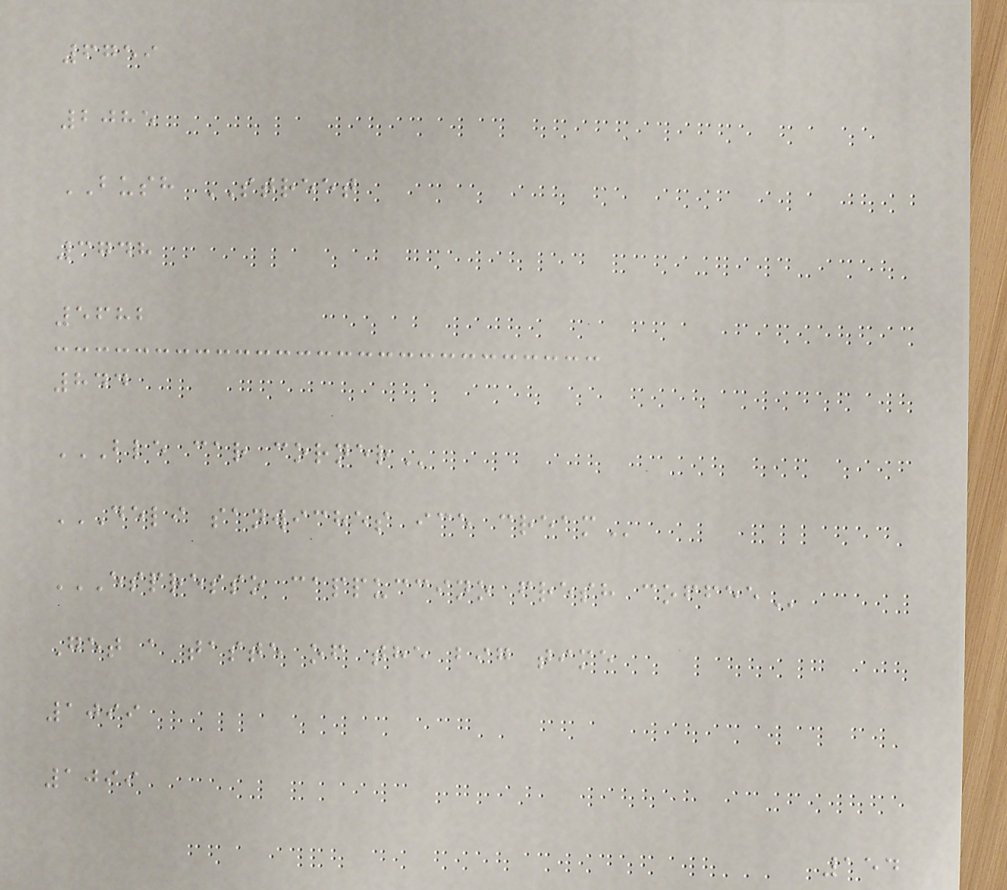6759
2085
BUSH STREET
3748
5682
844
BLE CAR CORNER
DELI SANWICHES ICE CREAM
ESPRESSO CAPPUCCINO FRESH COFFEE
Get a taste of the big time
1099
1099
154
